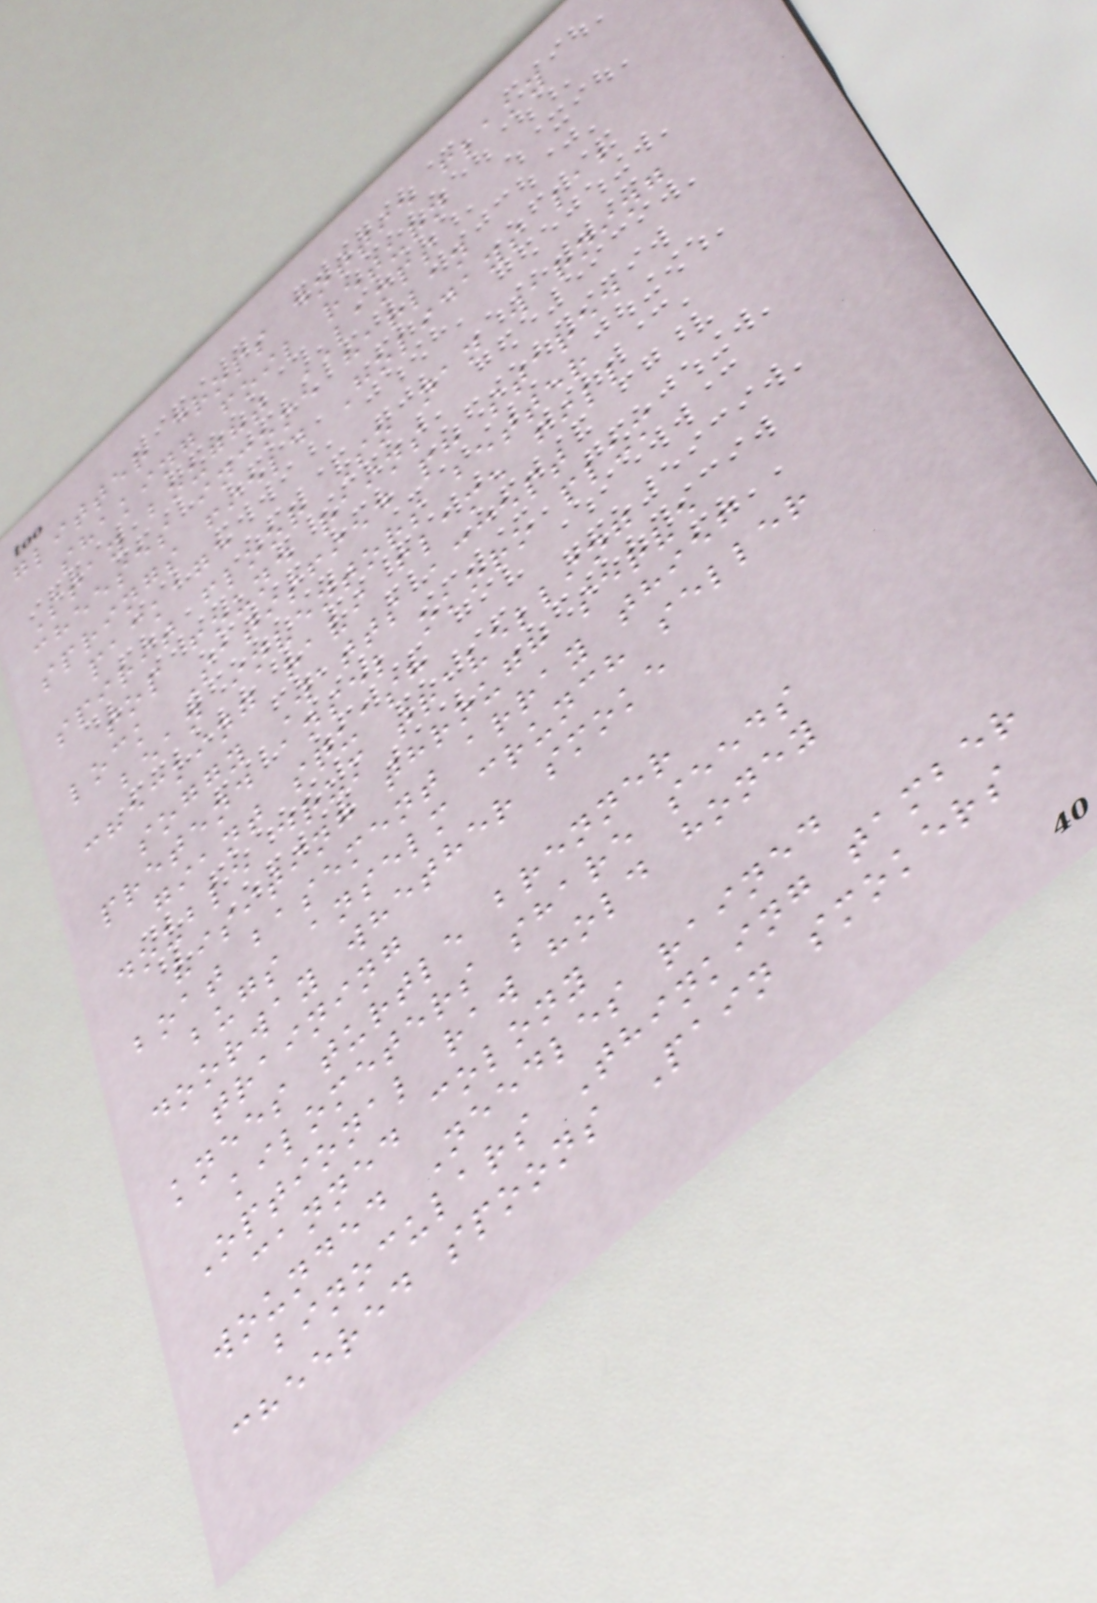glitter drops dottie flaky
shaking foil return
Stay bought LAMPS
cheeses income harlan
springs field Holidays lab
package
spirit floor So nan warning
top found rains
lock Satisfied ph stared
bean inventors better
checking ravi flame fill
soggy Watts accept
pretend ansel okoro plum
giant squash
double drum travelling
visiting through serve
boat basement array thief
bugs anselm crunch seller
doorway whether smoke
training
knees turtle brenner
kilometers share seeds
Optional raw hold honey
canned colony
wounded Needles rained
binoculars Thinking tamber
cheered spoons Pain smokers
